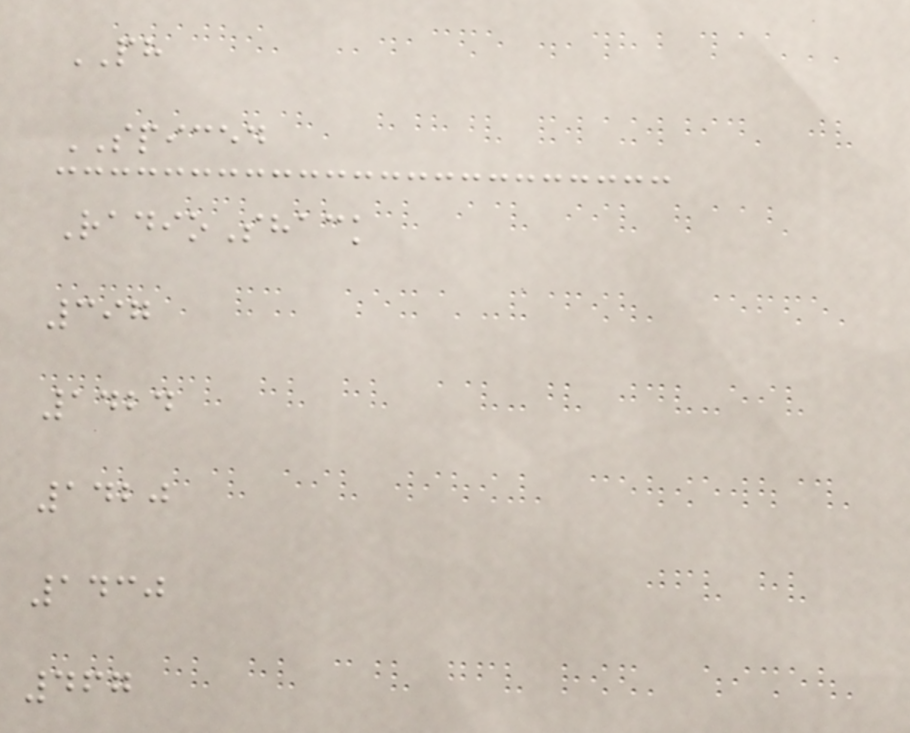PH
SPICED
RadioShack
397
1424
1420
1430
467
